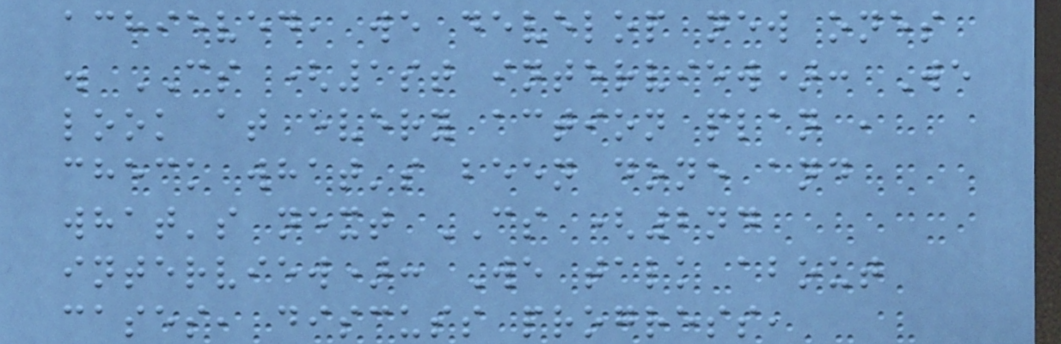achieved, we develop new ones
. CS (1st interview): We
look at every action plan ,
check what's been done and
what's next CS (2nd
interview): We talk about
cases, discuss progress,
